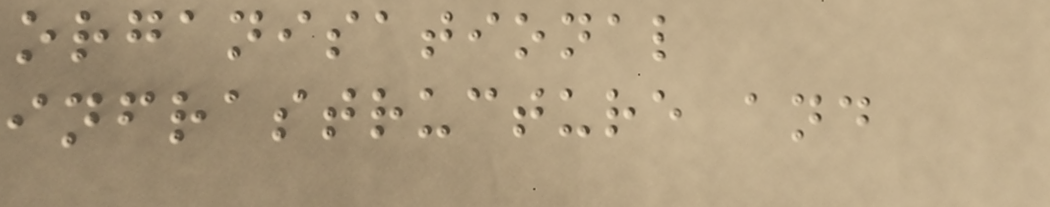organisational
infrastructure and
